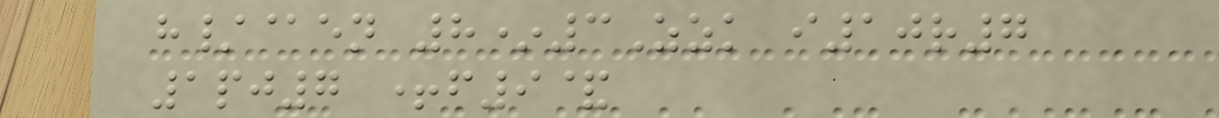h/@en 8*3Zzk i10r7
1pj7 +f9&
